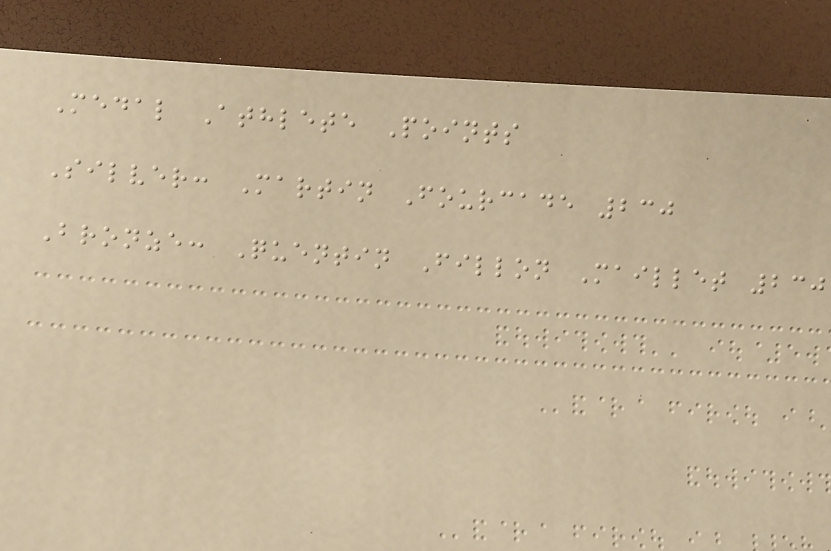Medal Athlete Points
Silver: Martin Fourcade 230
Bronze: Quentin Fillon Maillet 230
